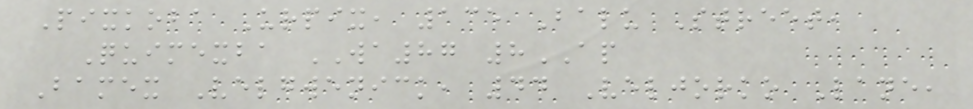Pixkoba Urpix, 135 Balu Street,
Quimexba WA87 8AP
Bamex Velgwenick, 44 Veljorko Lane,
